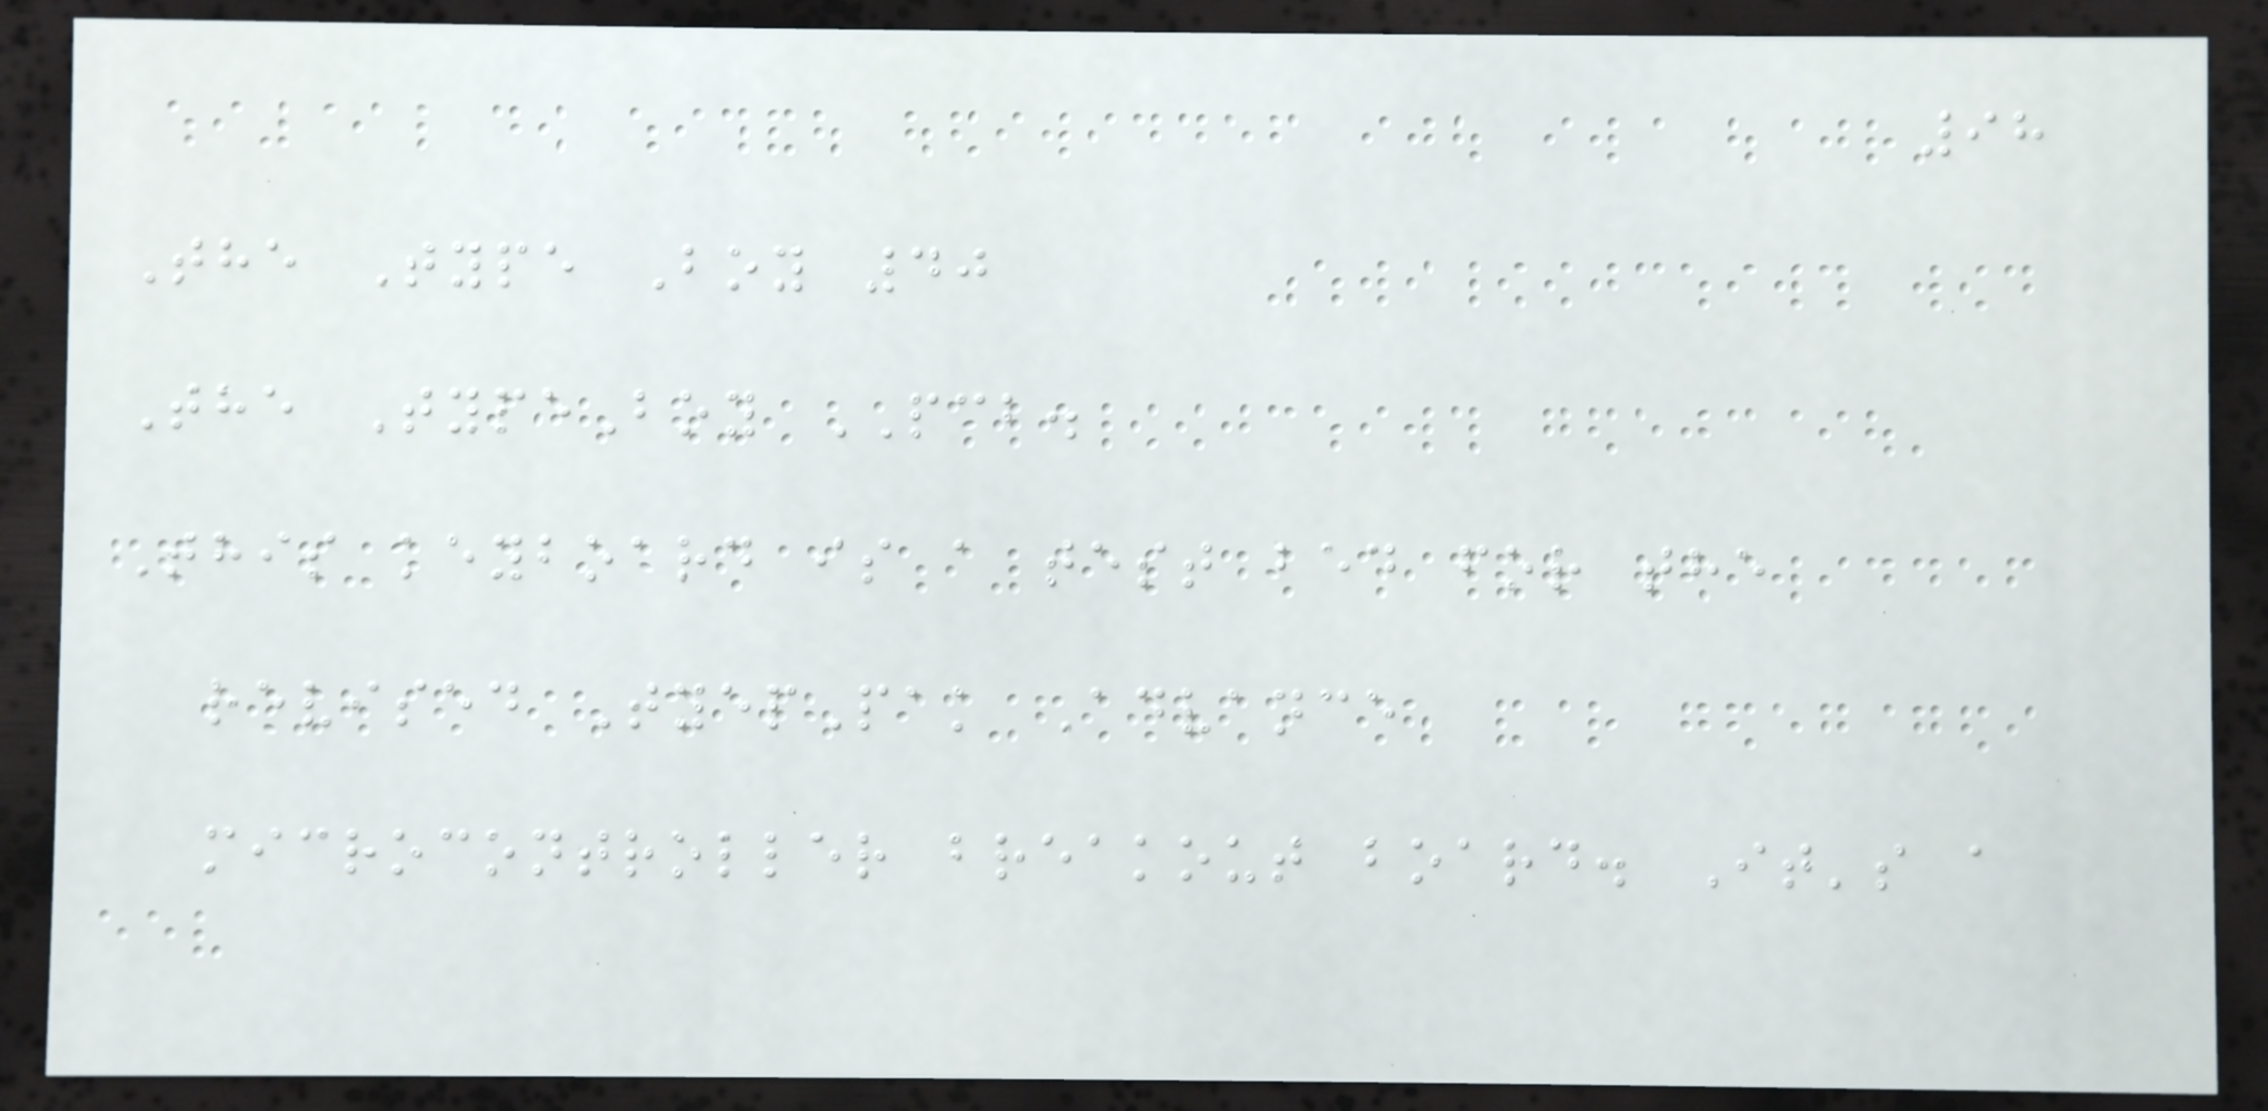98
The Type Boy 40
The TypeBoy PCB.
This keyboard is a test bed for the
revised TyepPak Advance
microcontroller breakout board. It's a
